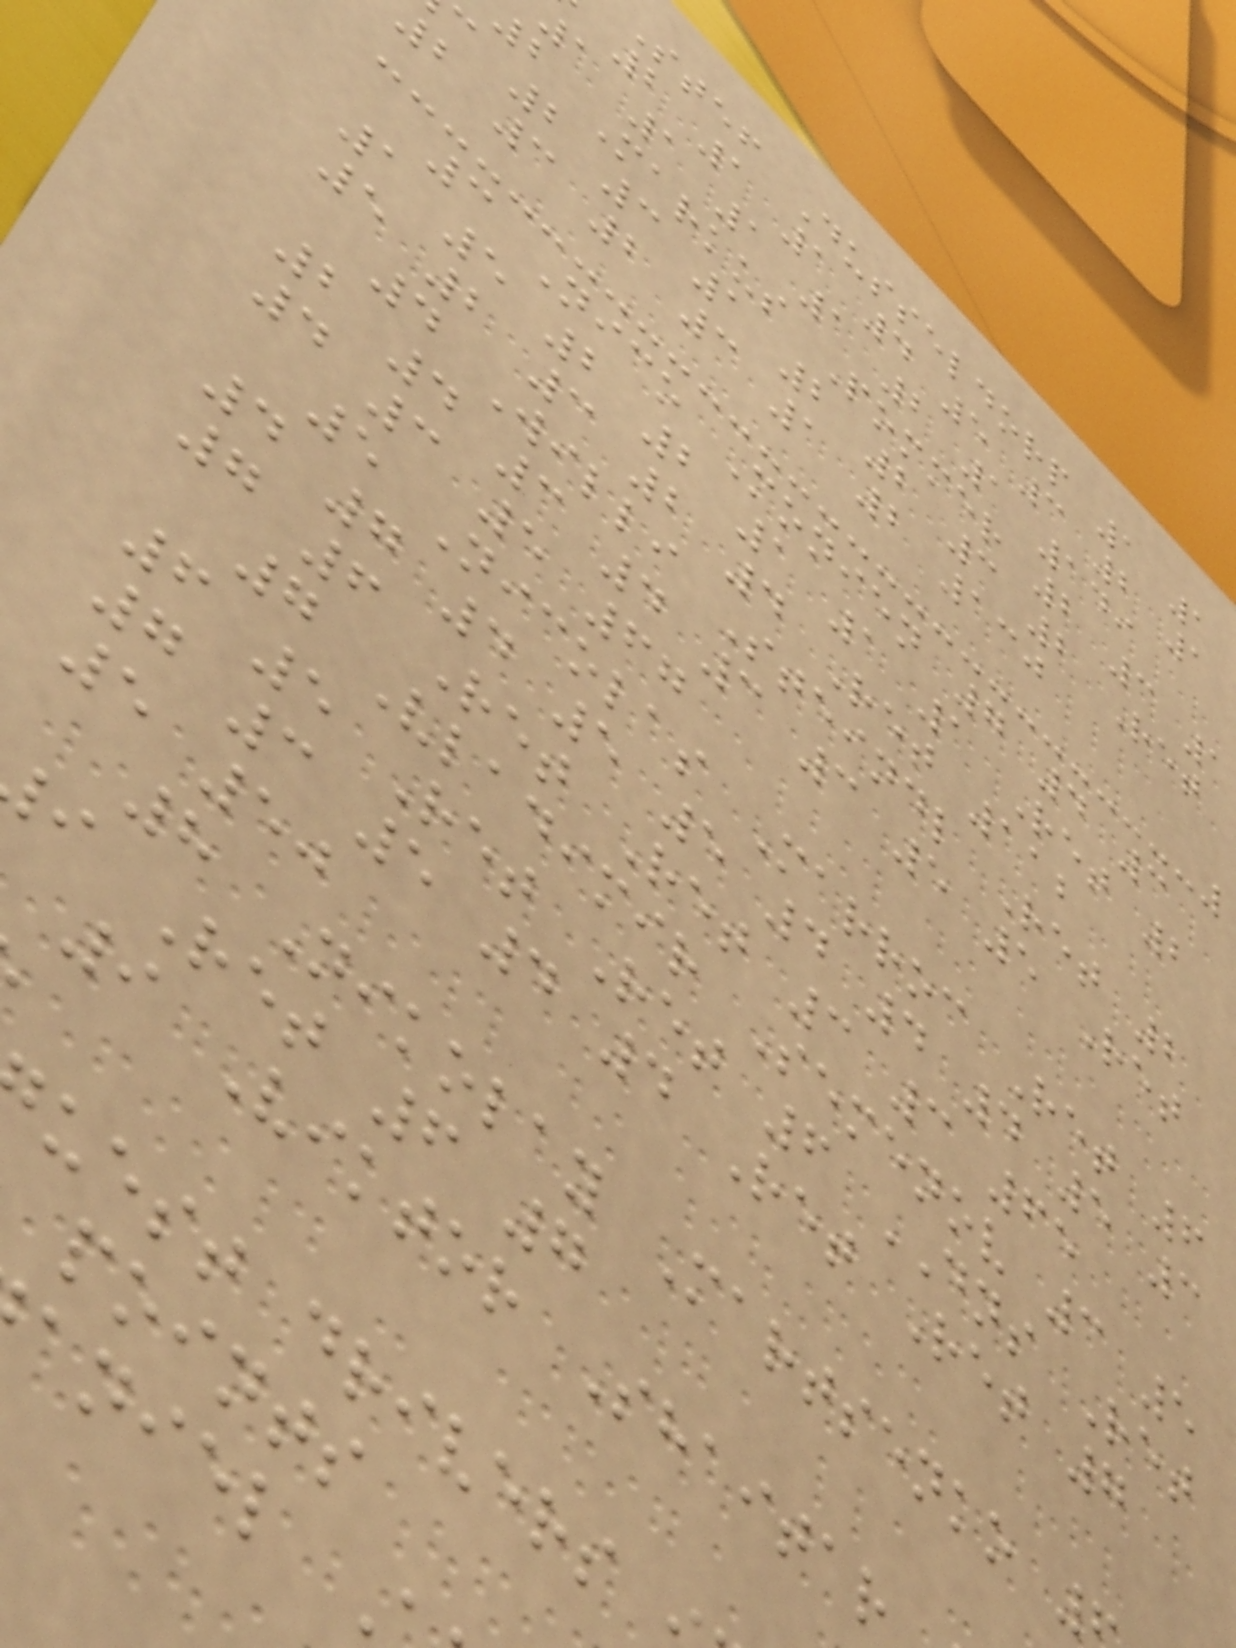Stef Dusseldorp 1 1
2 1 1 4 5 3 2 1
1 1 1 1 2 1 149
2 Markus Pommer 2 3 1
c 2 3 1 2 2 3 2 Ret
2 3 2 3 1 2 130
3 Nico Monien 7 4 3
1 5 2 2 1 1 1 Ret 2
5 2 3 2 4 Ret 112
4 Willi Steindl Ret 2
2 4 3 4 3 3 5 5 Ret
4 3 5 67
5 Nicolas Marroc Ret 6
4 7 4 5 5 4 4 4 5 3
7 6 Ret Ret 3 3 65
7 Vladimir Semenov 3 5
6 5 Ret Ret 6 DNS Ret
7 3 5 4 4 Ret Ret 7
5 50
8 Nikolay Martsenko
i Ret 6 7
9 Viktor Shaitar
uest drivers
points
